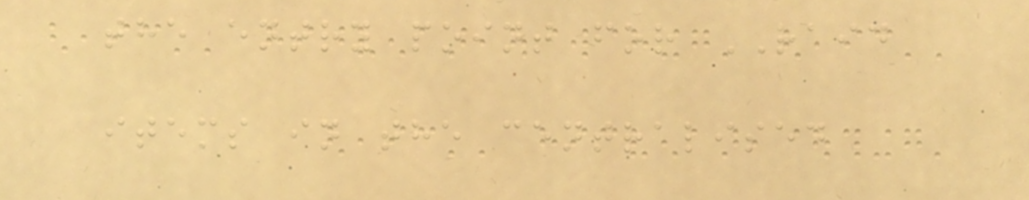the entry point for RAID
items in the centralised
